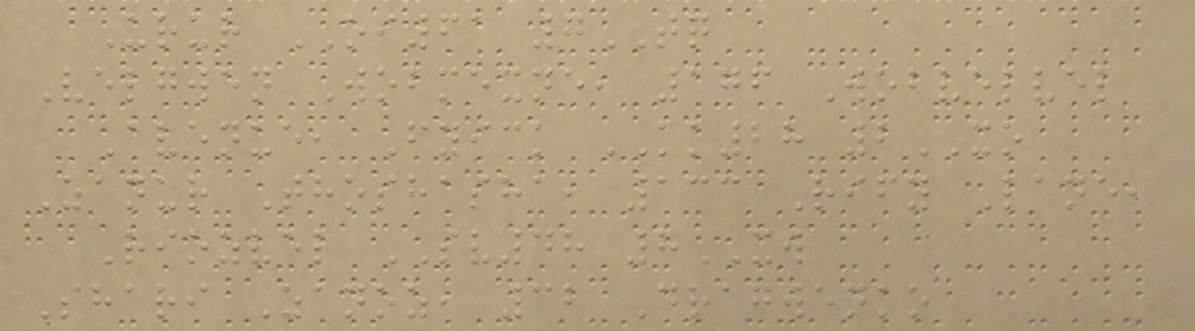Urur OI61 7TQ
Velgwen Wobmexne, 176 Wobvelvel
Avenue, Fyick KK28 2XO
Zanur Thoshasha, 133 Rify Lane,
Riozvel SV48 8XW
Shari Zanoz, 32 Dragwenko
